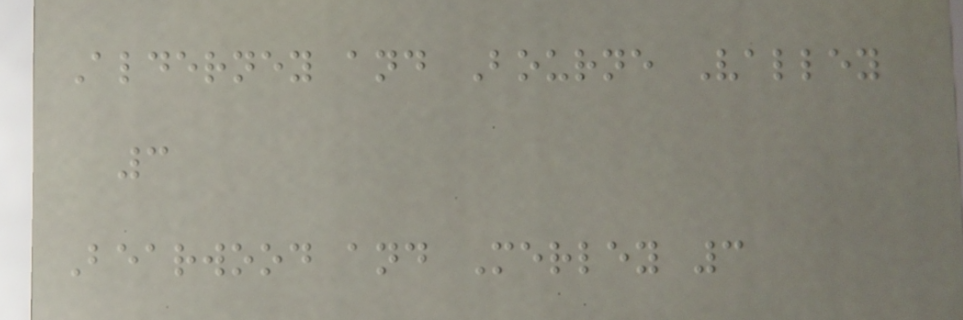Alderney and Bourne Valley
3
Bearwood and Merley 3
